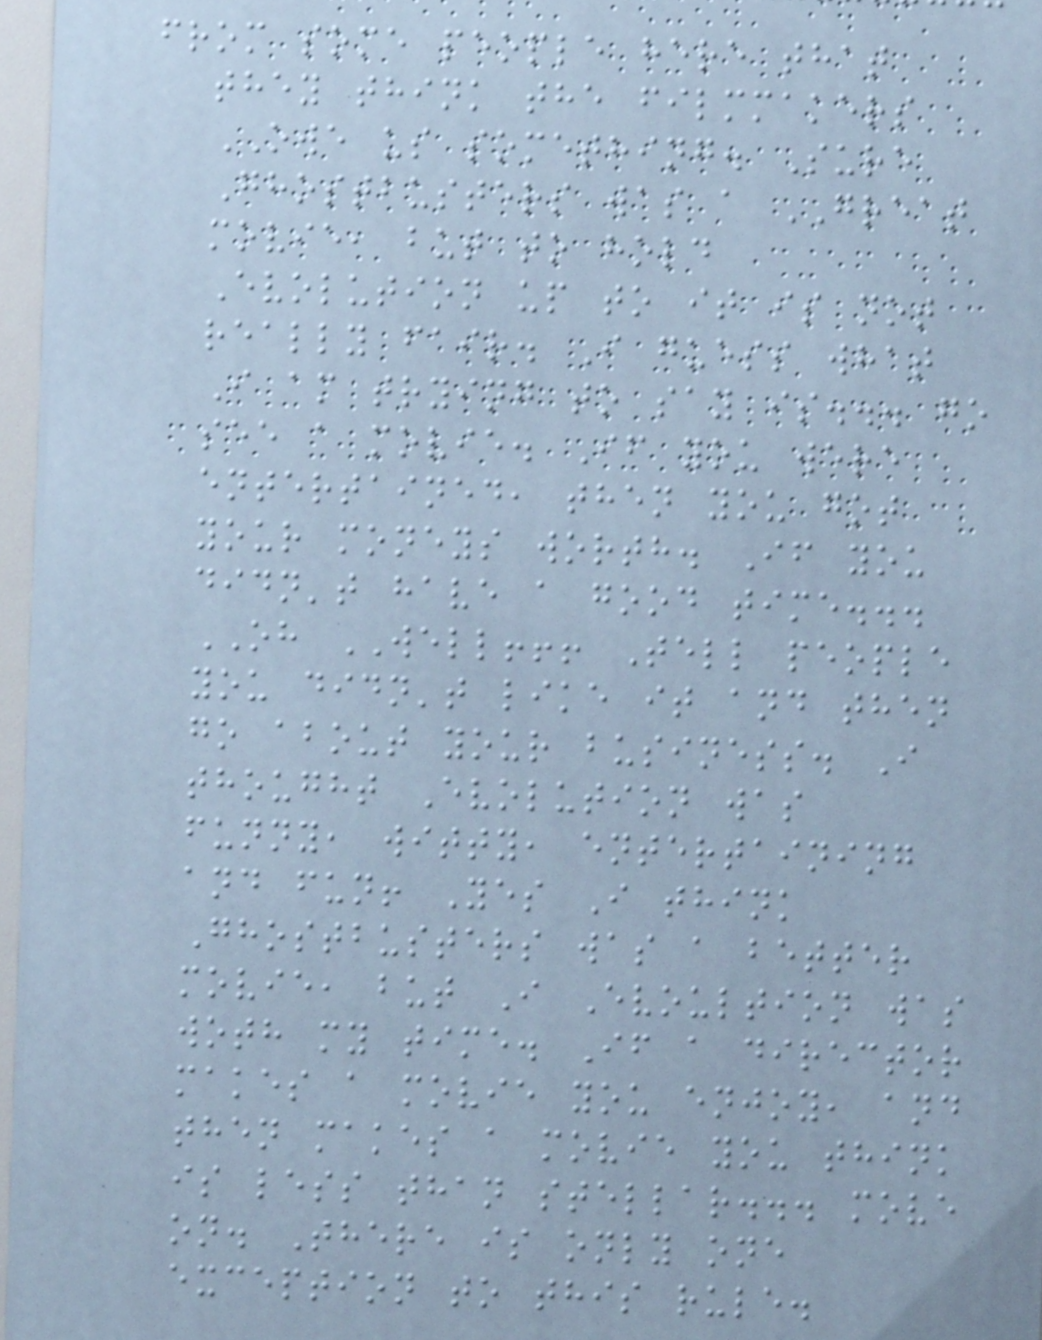from some people here that
they think the filmmakers
OWE us something. Sure
Ghostbusters was a GREAT
movie, but to hold
Evolution up to it is not
really fair. I guess what
I am trying to say is... go
see a movie. If you were
entertained, then you got
your moneys worth. If you
didn't have a good time...
OH WELL!!! Tell people
you didn't like it and then
go about your business. I
thought Evolution was
funny, witty, entertaining
and fun! Yes I think
Ghostbusters was a better
movie, but I Evoultion was
woth my time. If a director
makes a movie you enjoy, and
then makes a movie you think
is less than stellar... move
on. There is only one
exception to this rule.
